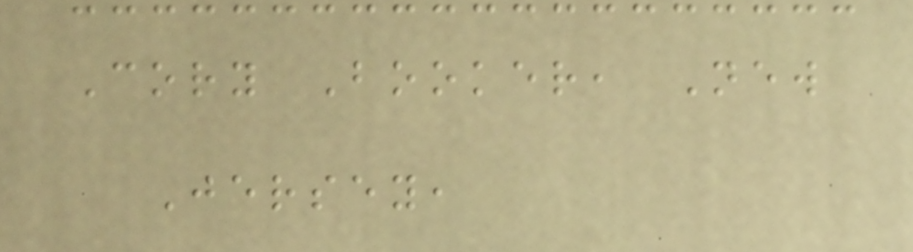Cory Booker, New
Jersey,
